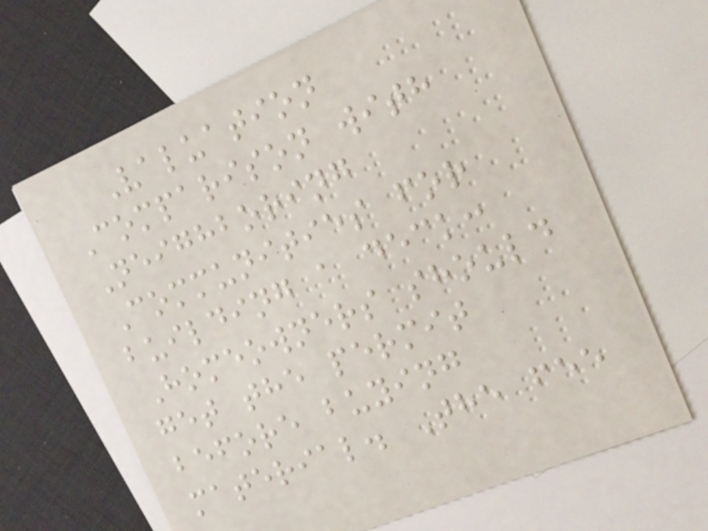Valuation
Comparison with
Neighboring
Communities for
building a deck:
Homeowners should
get the permit
before buying
material. The fee
